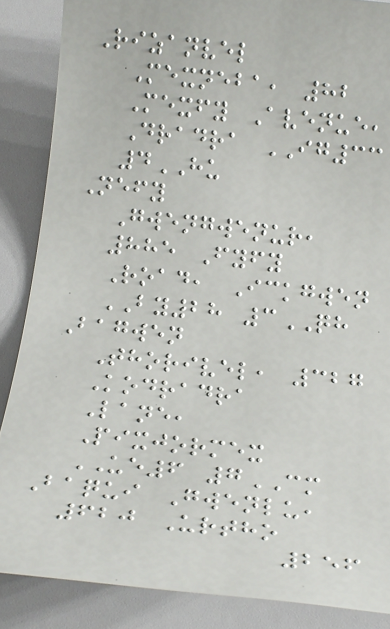Rizanvel
Mexneba, 82
Mexfy Avenue,
Dradra IG33
4HU
Nefy
Gwengwenur,
885 Fyfy
Road, Ickgwen
BY28 3QH
Bagwen
Thorivel, 327
Kodradra
Lane,
Pixjormex
UE6 7CM
Baqui Gwenlu,
620 Urtho
256
